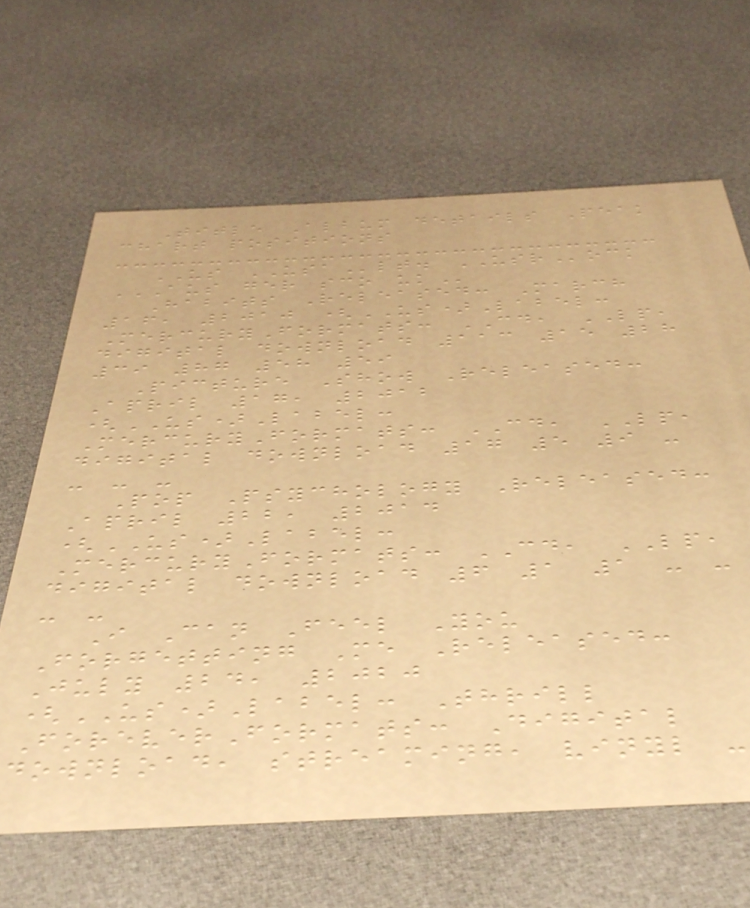Title Album details Peak
chart positions
US USAlt. USRock
AUS GER SCO UK
Habits Released: March
16, 2010 (US)Label:
MercuryFormats: CD, LP,
digital download 113 15 28
39 87 58 59
Picture Show Released:
April 17, 2012
(US)Label:
MercuryFormats: CD, LP,
digital download 17 5 9 -
- - -
Pop Psychology Released:
April 22, 2014
(US)Label:
MercuryFormats: CD, LP,
digital download 6 1 1 - -
- -
I Can Feel You
Forgetting Me Released:
July 24, 2020
(US)Label: Thrill
ForeverFormats: Digital
download, streaming, vinyl -
